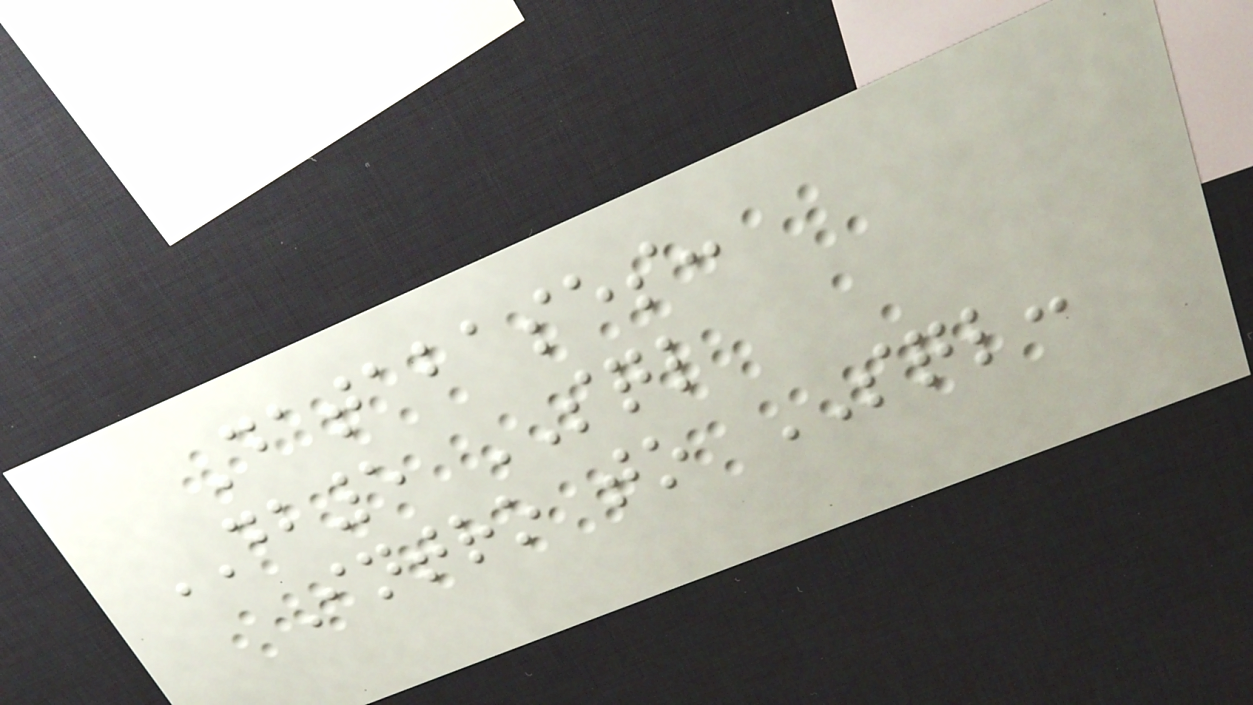Databases:
DB5 SQL
Intro to SQL:
